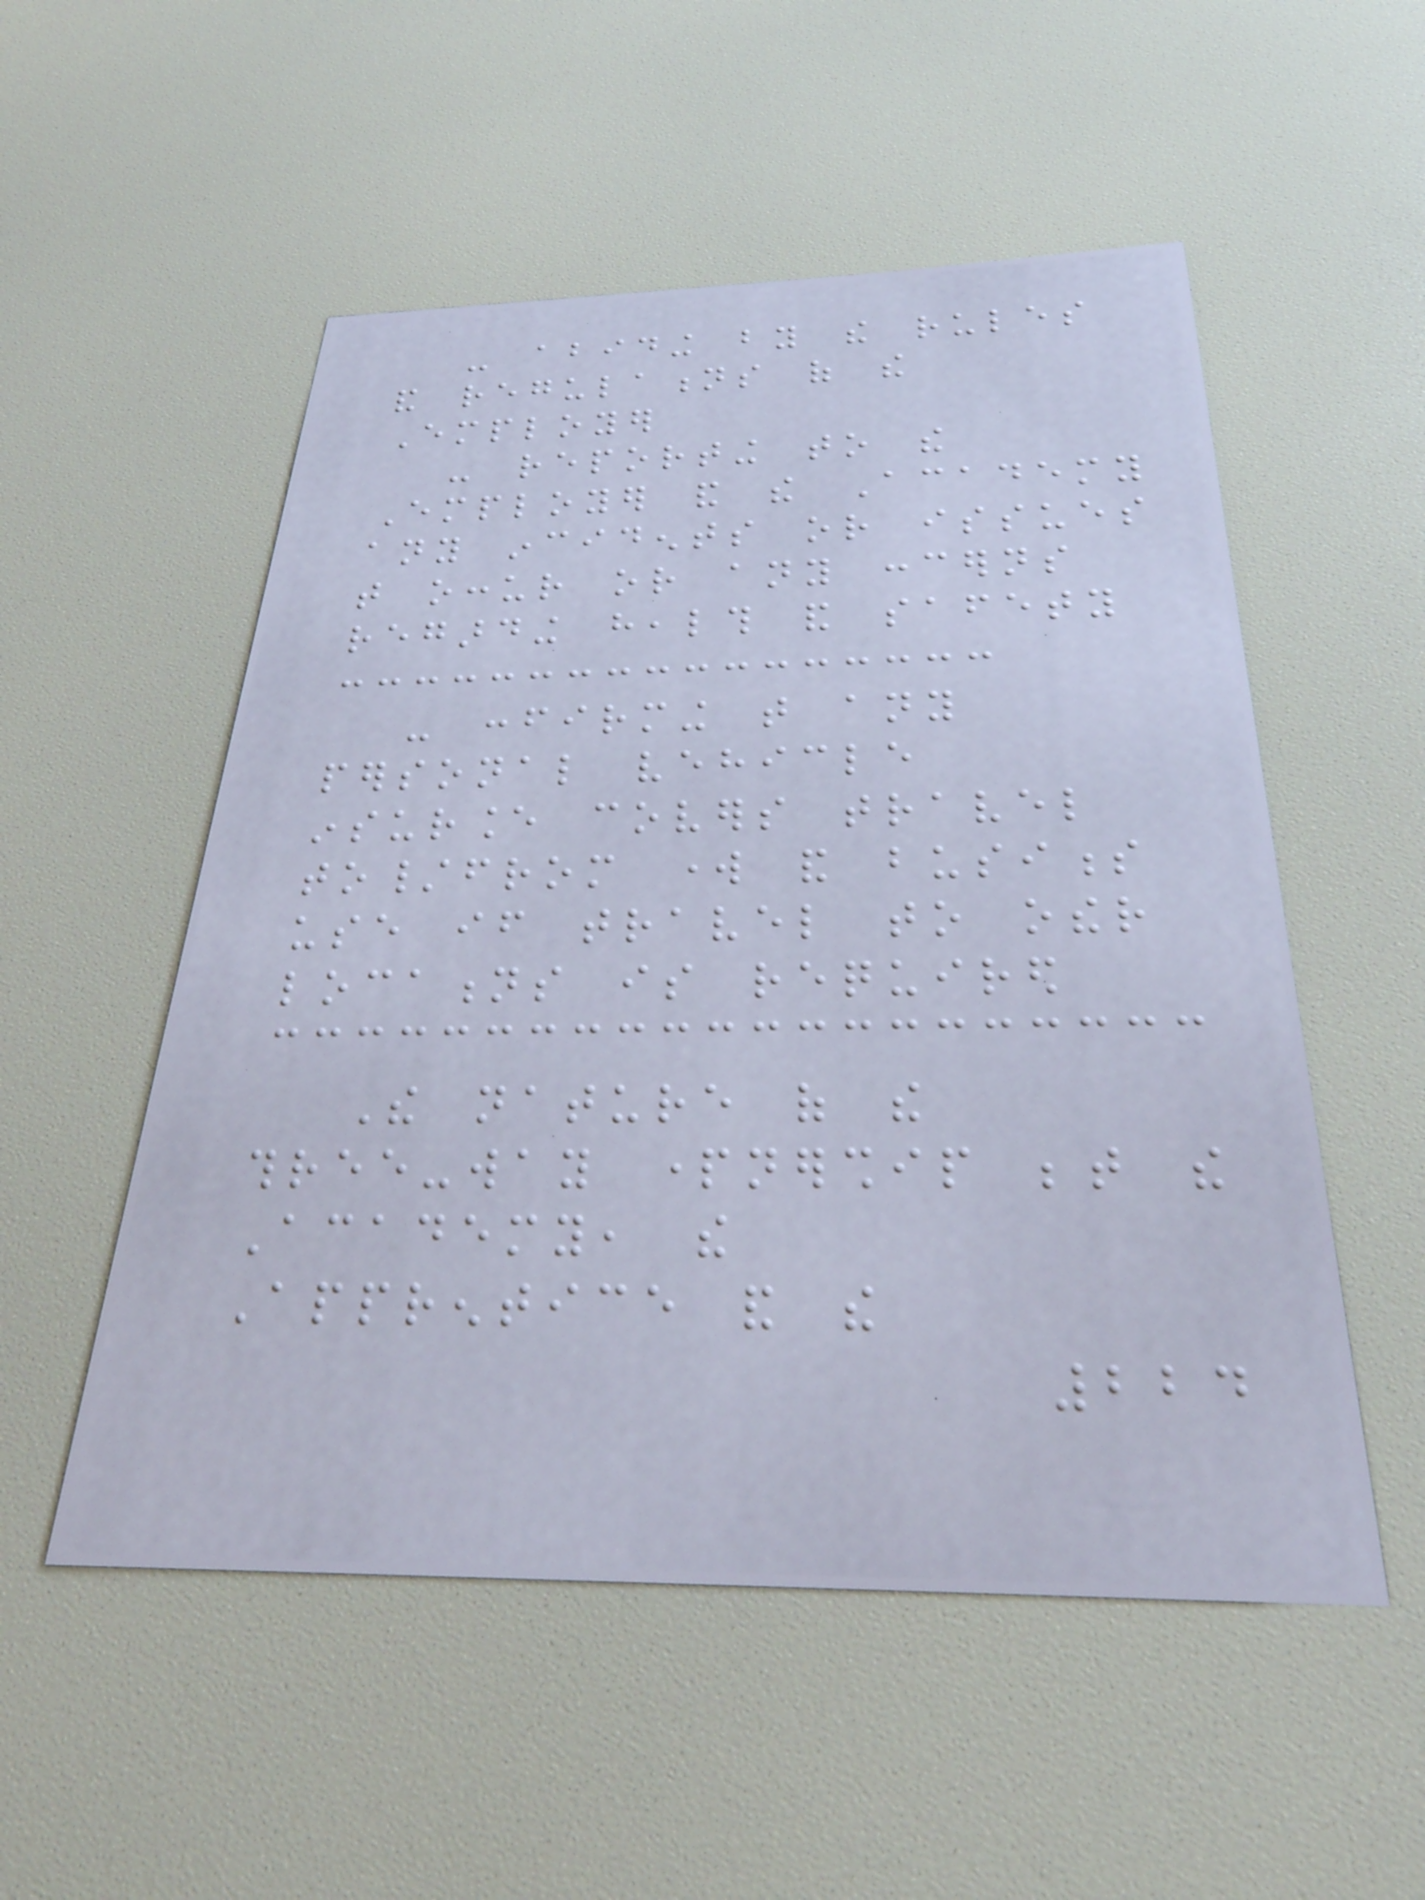- abiding by the rules
and regulations of the
Employer
- reporting to the
Employer and the Academy
any incidents or issues
that occur or any concerns
regarding health and safety
- confirming that any
personal vehicle
insurance covers travel
to/from work and business
use if travel to other
locations is required
The nature of the
three-way partnership between the
Academy, the
Apprentice and the
224
